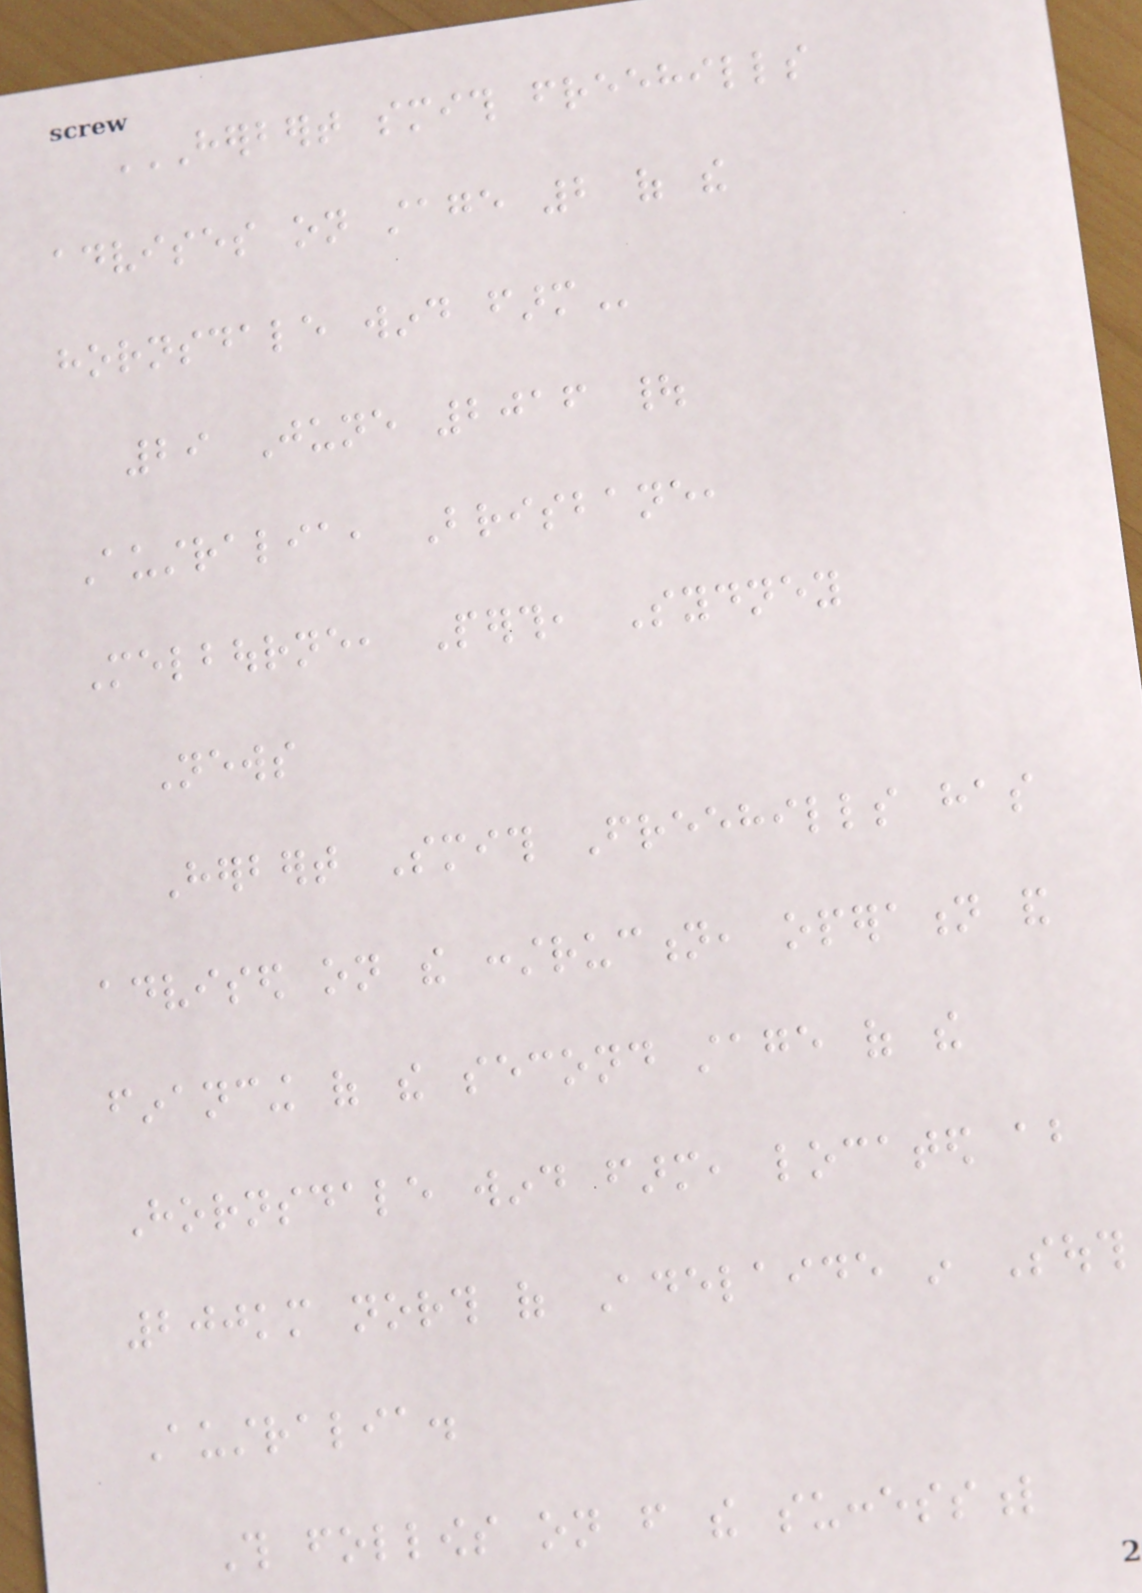HERBERT SMITH FREEHILLS
ADVISES ON STAGE 2 OF THE
HORNSDALE WIND FARM
29 June 2016 |
Australia, Brisbane,
Melbourne, Perth, Sydney
News
Herbert Smith Freehills has
advised on the construction, operation and
financing of the second stage of the
Hornsdale wind farm, located about
200km north of Adelaide in South
Australia.
This follows on from the successful
